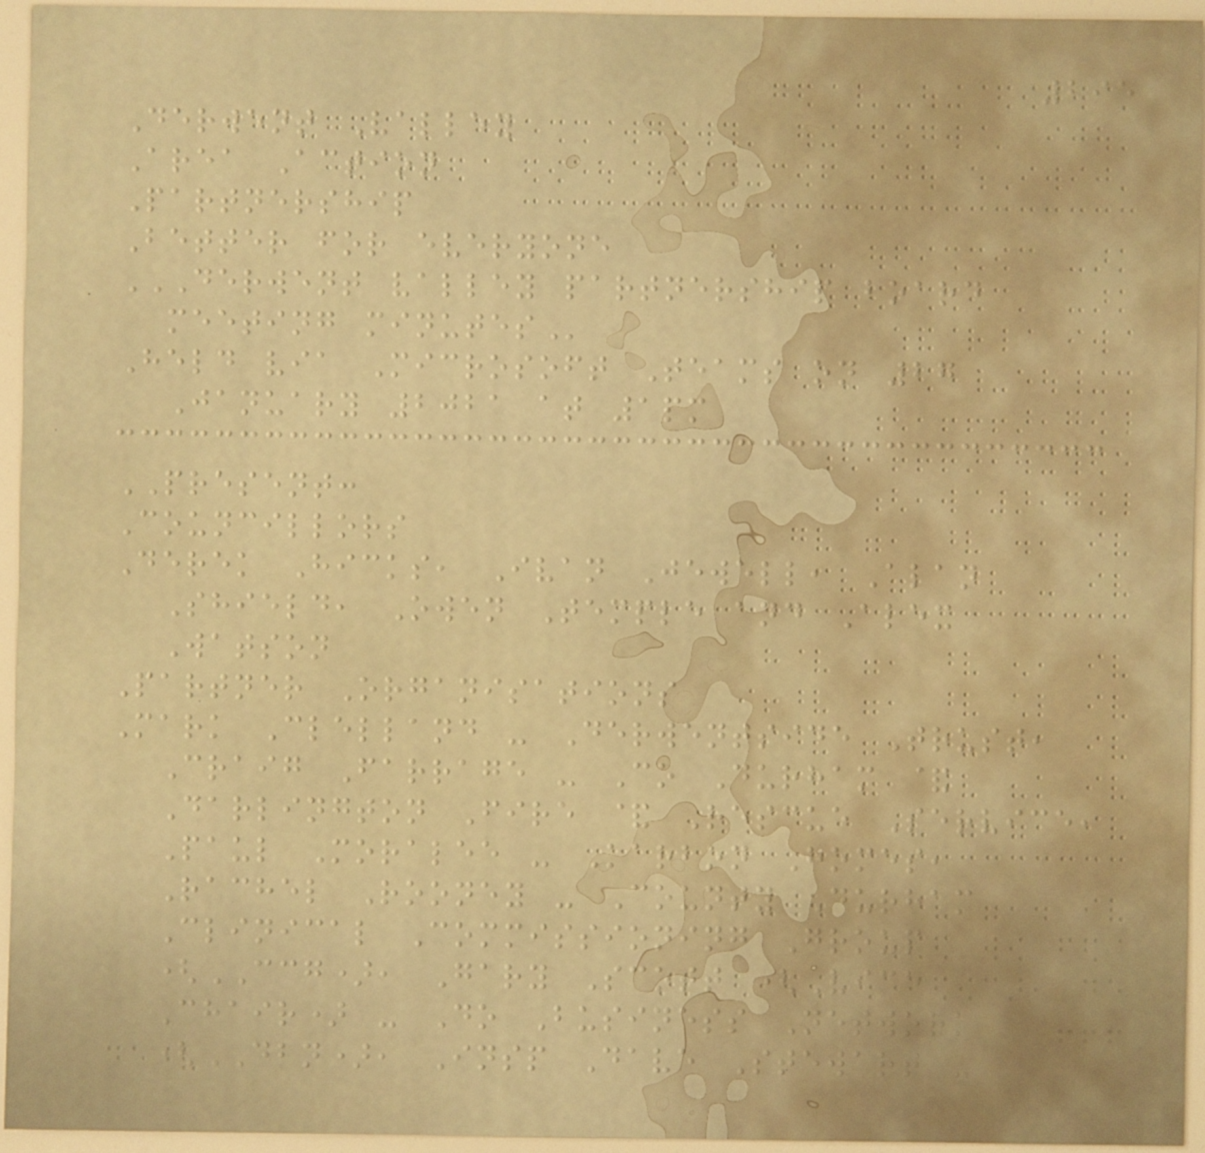295
Derwent Valley
Area Action
Partnership
Better for everyone
DERWENT VALLEY PARTNERSHIP BOARD
MEETING MINUTES
Held via Microsoft Teams on 27
January 2021 at 1pm
PRESENT:
Councillors
Derek Hicks, Ivan Jewell, Alan
Shield, Owen Temple and Alex
Watson
Partner Organisations
Mark Clelland - Derwentside Trust,
Craig Farrage - Co Durham &
Darlington Fire & Rescue Service,
Paul Moralee - Karbon Homes,
Rachel Rooney - County Durham
Clinical Commissioning Group
(CCG), Gary Scott (Vice
Chair) - Do Business Network
(DBN), Insp Dave Stewart -
